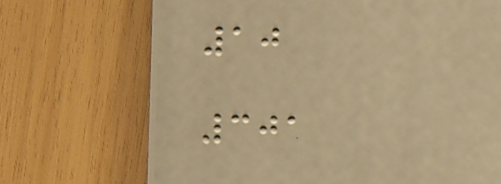10
301
